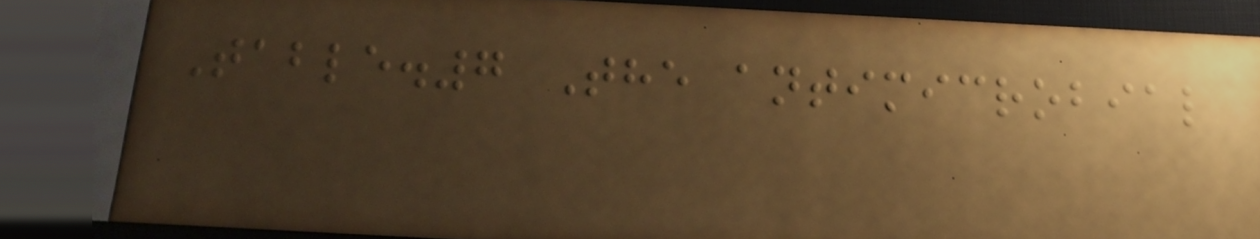Table.7 The antimicrobial
